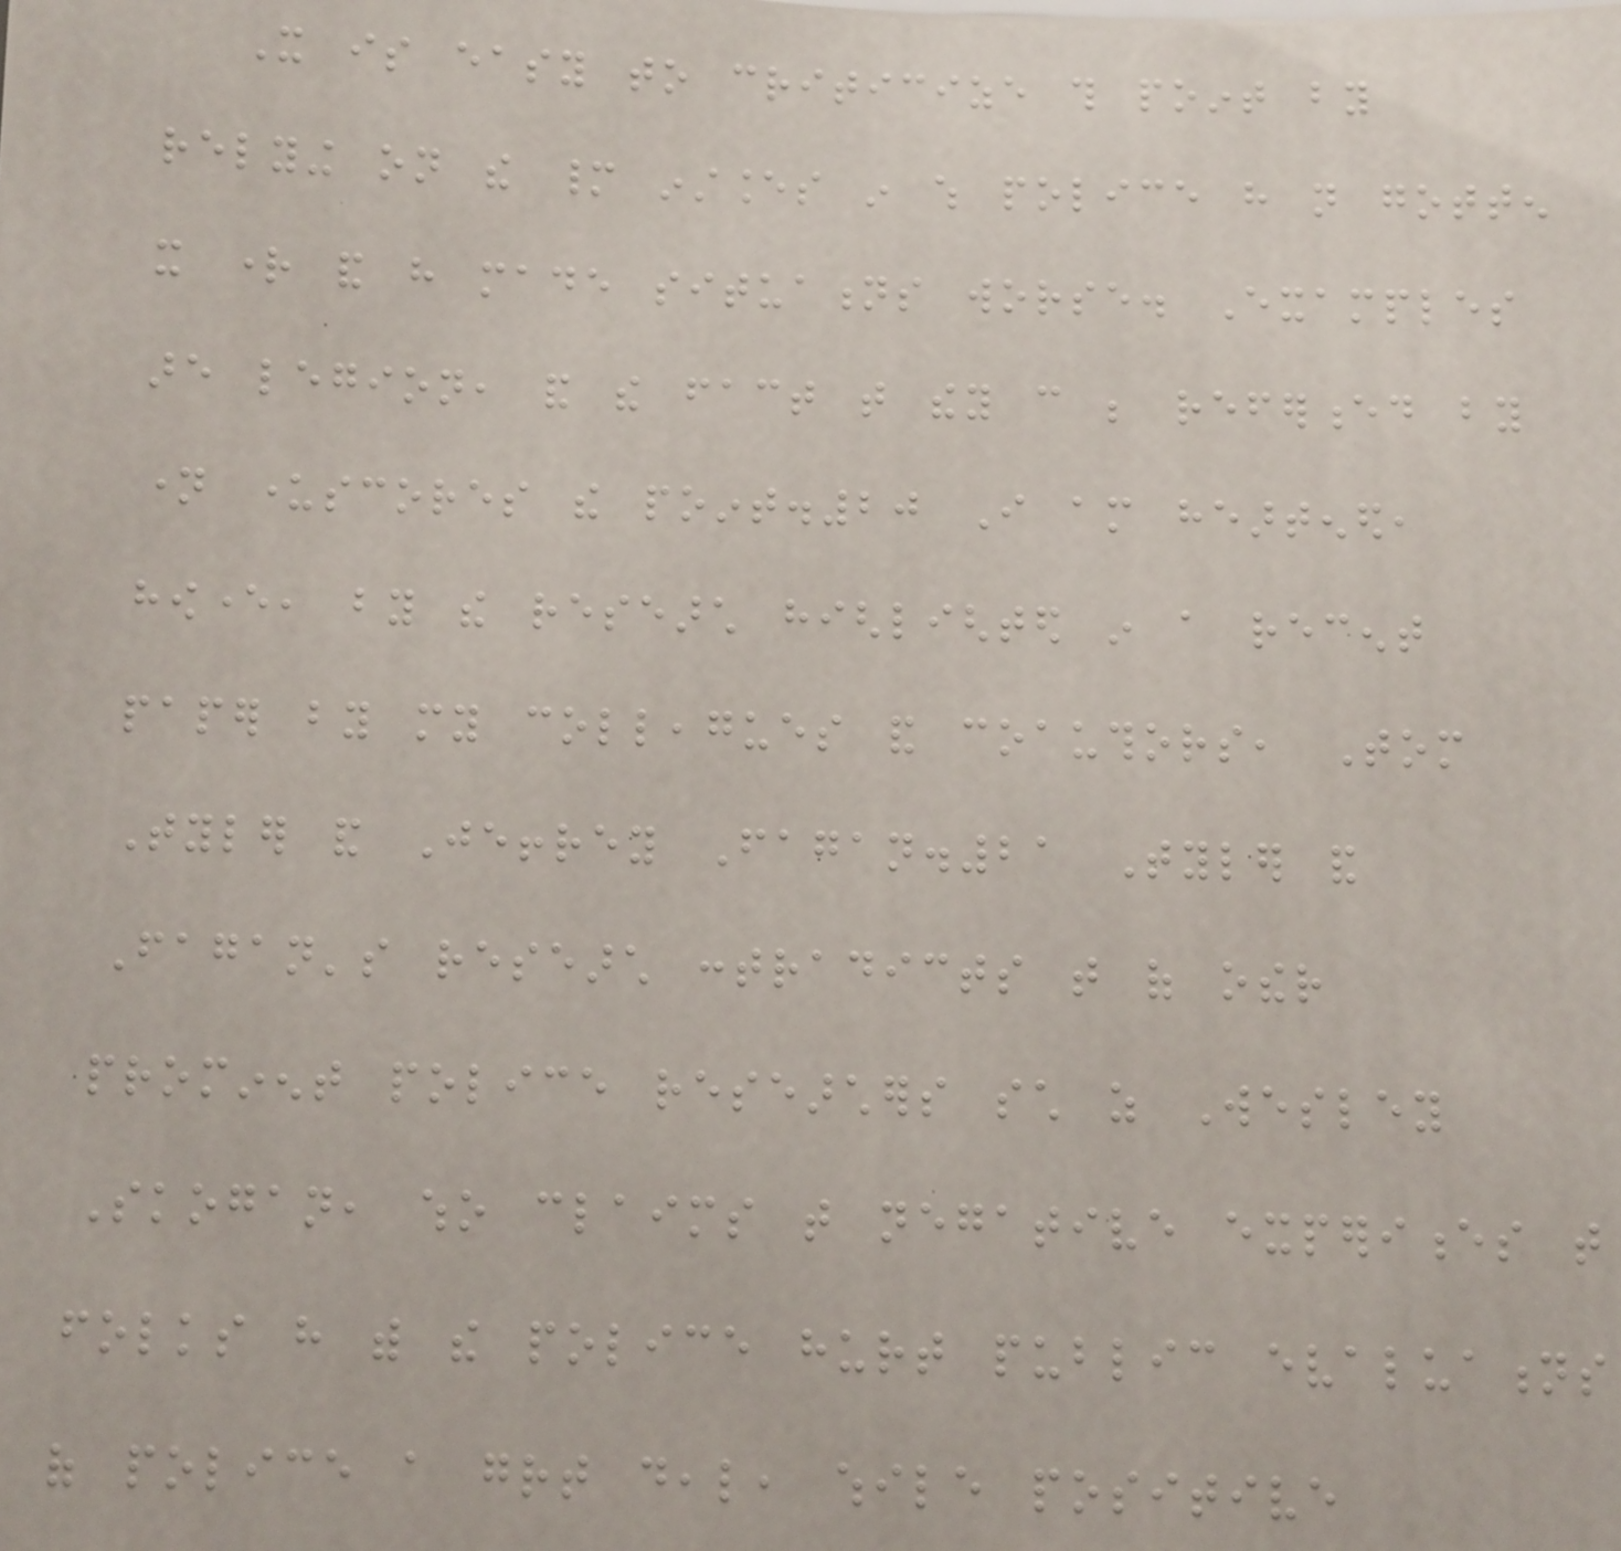It is easy to criticize this point by
relying on the many instances in which police have not gotten
it right and have made situations worse. Examples
are legion, and the fact that they can be referenced by
name underscores the point.20 I am heartened,
however, by the research highlighted in a recent
paper by my colleagues and coauthors, Tom
Tyler and Jeffrey Fagan.21 Tyler and
Fagan's research contradicts that of other
prominent police researchers such as Wesley
Skogan, who claims that negative experiences that
folks have with the police hurt public evaluations
of police a great deal, while positive
